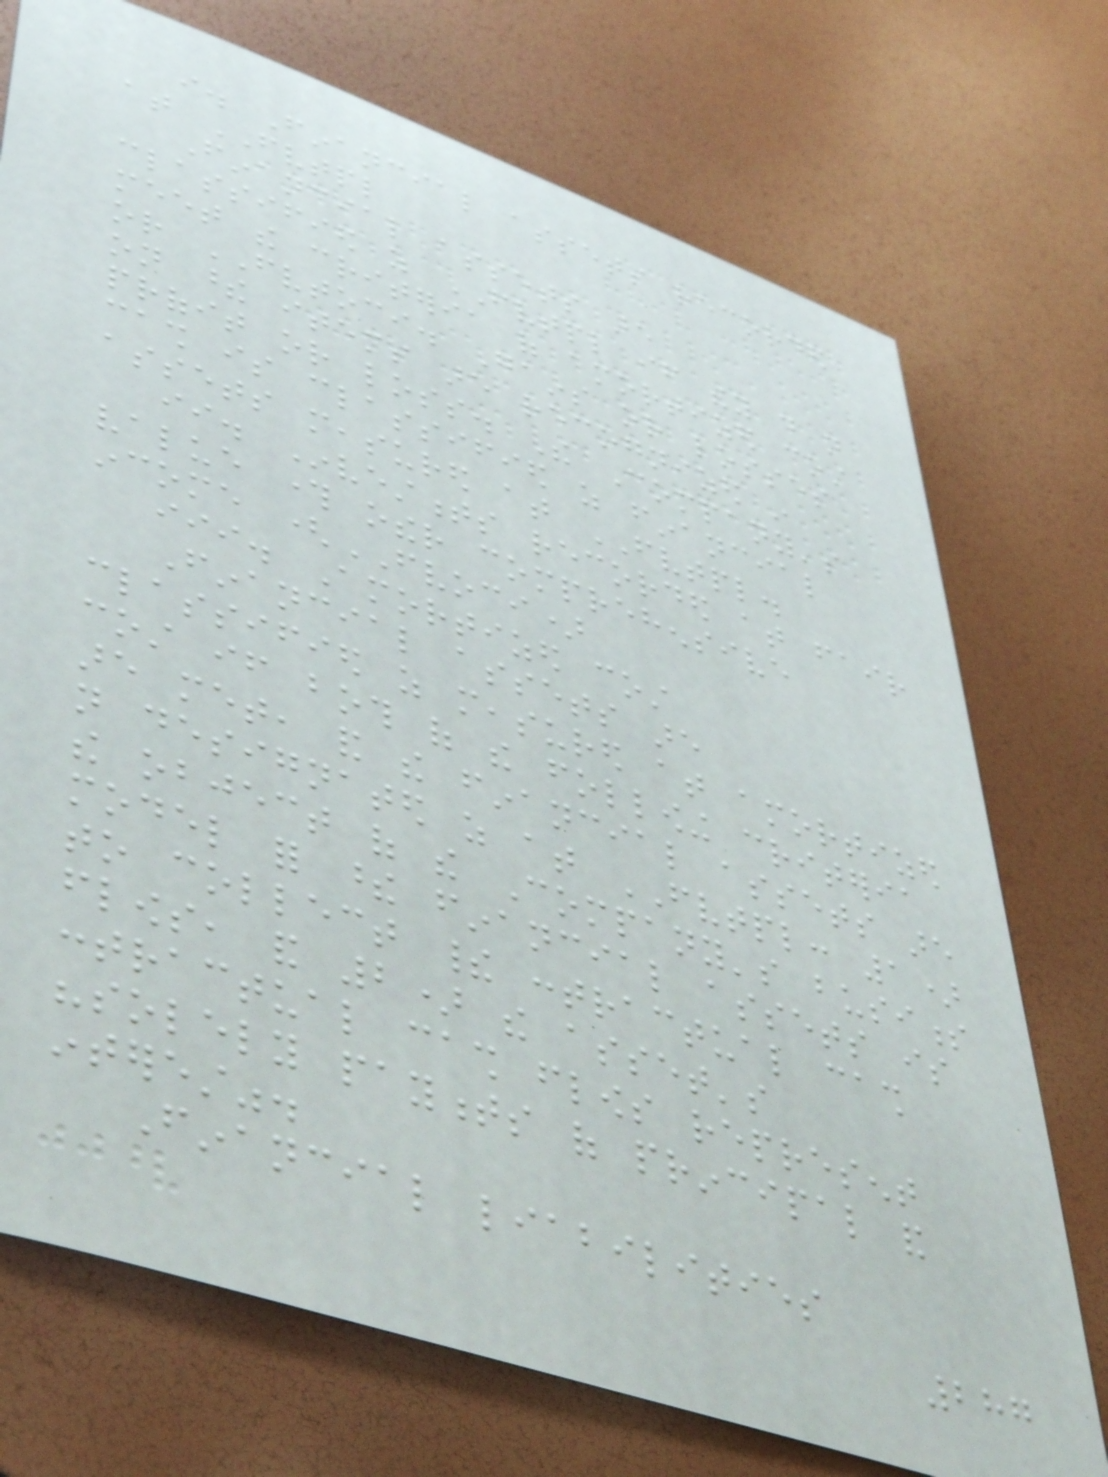i. Financial assets recorded
at FVTPL
Financial assets are
classified as FVTPL if they do not
meet the criteria of amortized cost
or FVTOCI. Gains or losses
on these items are recognized in
profit or loss. The Company's
cash is classified as financial
assets measured at FVTPL.
ii. Investments recorded at fair
value through other comprehensive
income (FVOCI)
iii. Amortized cost
Financial assets are
classified as measured at amortized
cost if both of the following criteria
are met, and the financial assets are
not designated as at FVTPL: 1)
the object of the Company's business
model for these financial assets is
to collect their contractual cash
flows, and 2) the asset's
contractual cash flows represent
"solely payments of principal and
interest".
Financial liabilities
287
